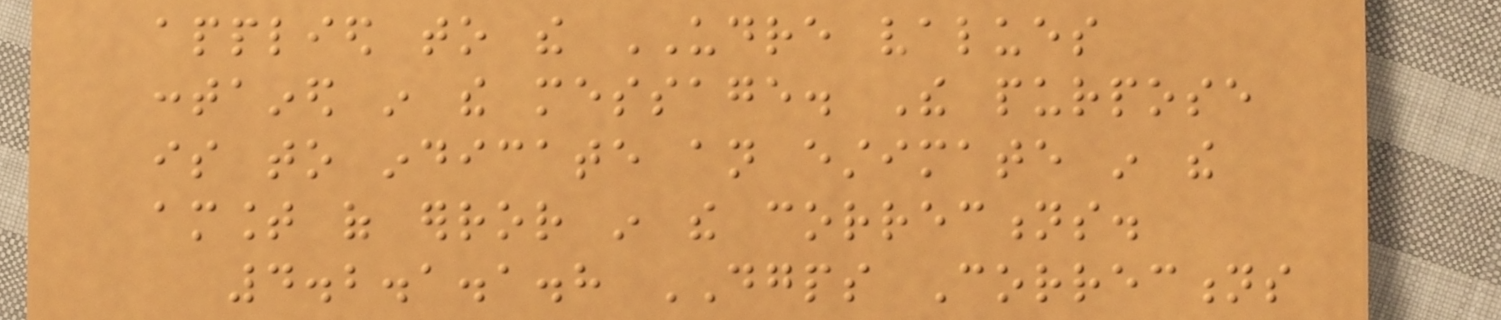applied to the UDRE values
contained in the message. The purpose
is to indicate an estimate in the
amount of error in the corrections.
4.2.1.1.8 DGPS Corrections
